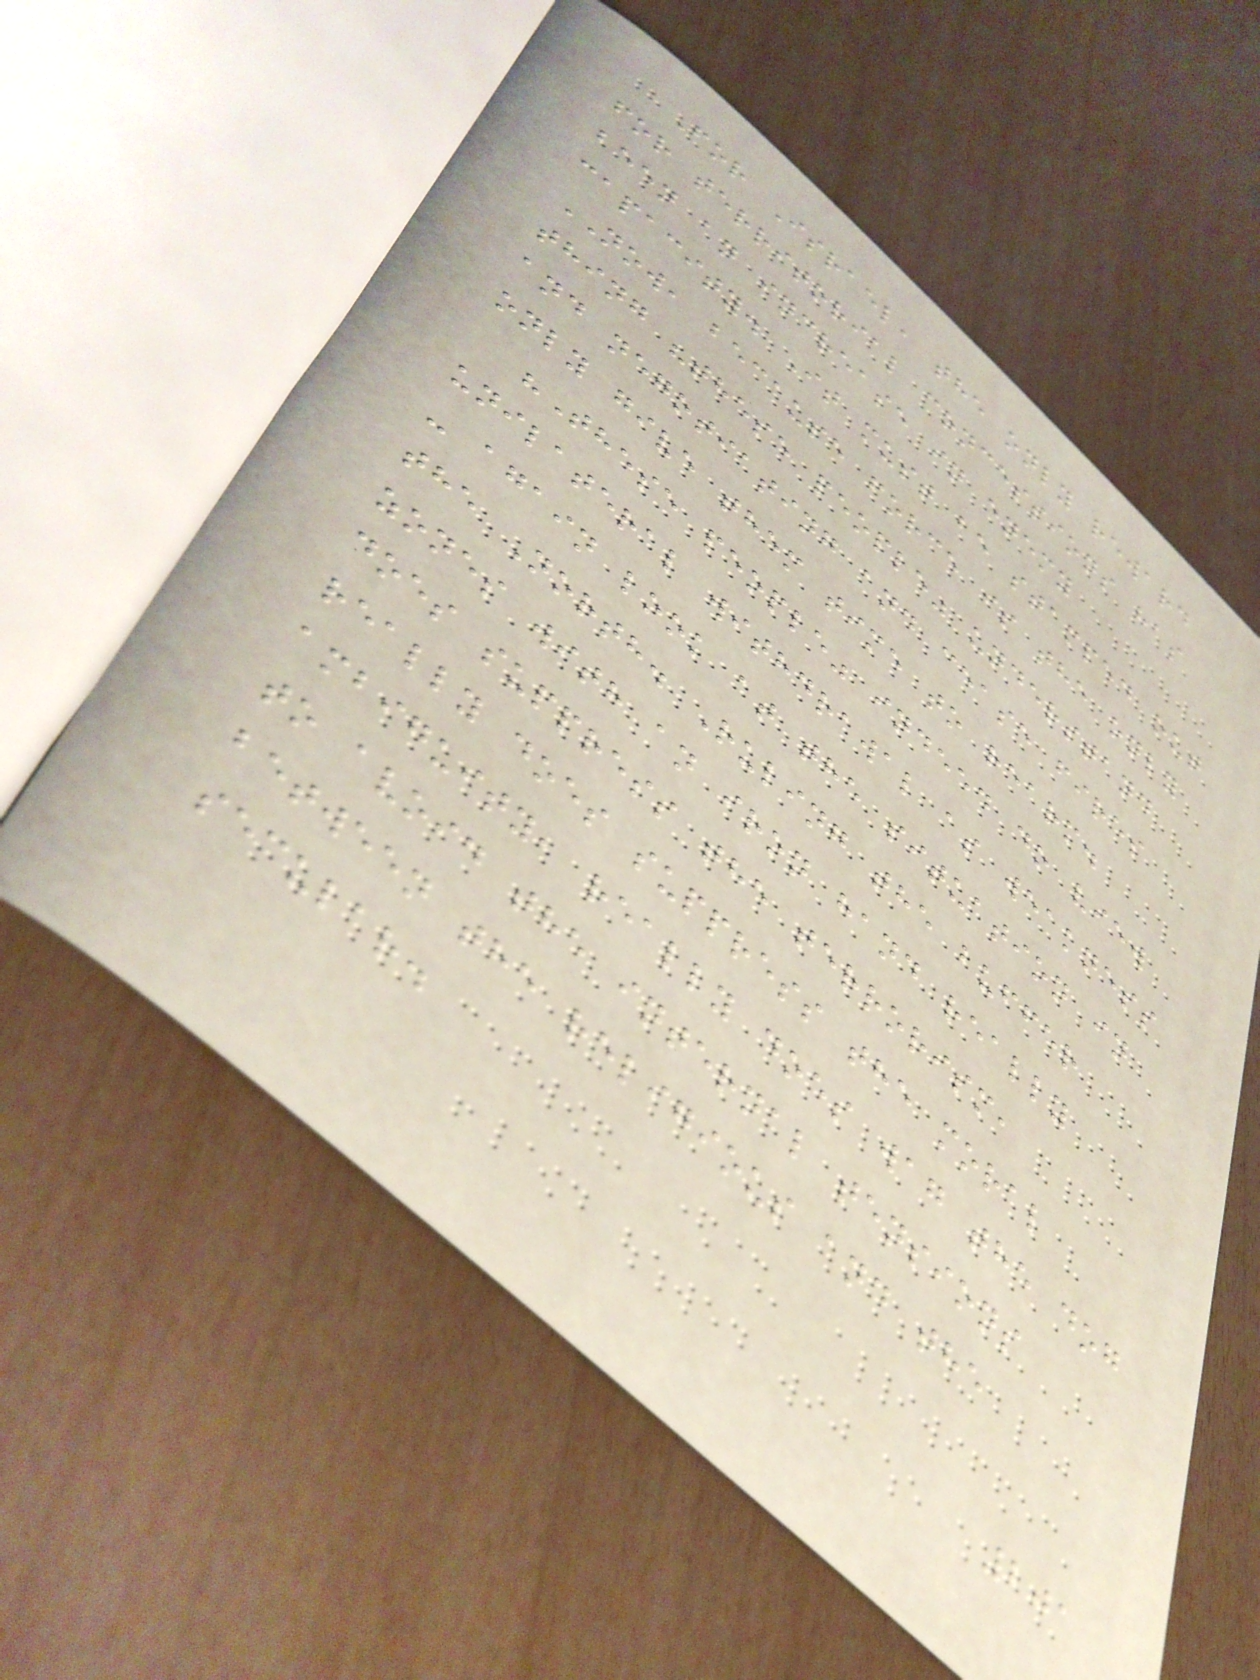For Israel, the only reward
for territorial concessions has
been an increase in enemy
capacity. It must be stamped out
NOW, because force is the only
thing "these people" understand
and negotiating and cease fires
only give them time to rearm.
"These people" indeed do view
unilateral withdrawal as weakness
- again look at the situation in
the North. Ruling the buffer
zones with an iron hand really
does suppress the terrorism,
really does suppress the moral
ambiguity, really does wag the dog
to avoid the internal tensions
between the religious and the
secular.
201
